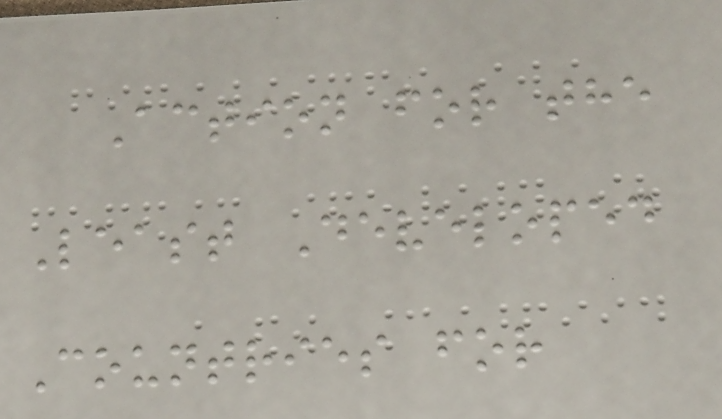Action for the
Least Developed
Countries for
